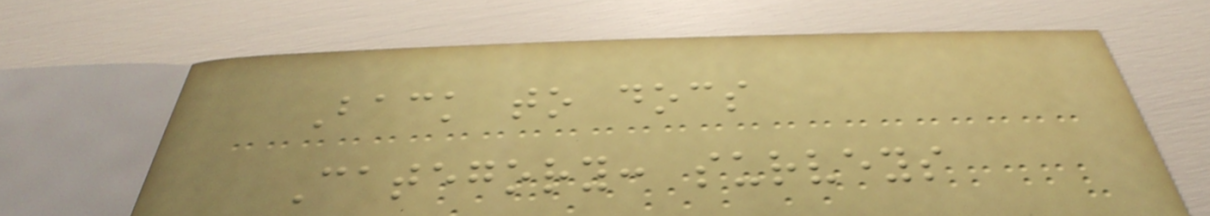Back to docs
Category: surveys
